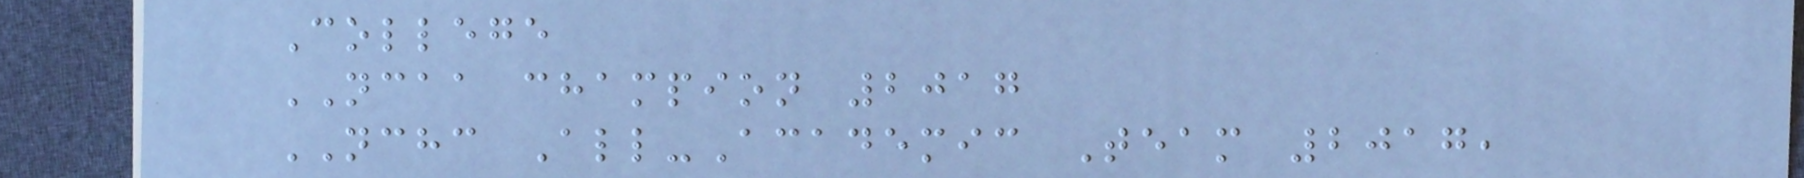College
NCAA champion 2017
NCHC All-Academic Team 2017,
